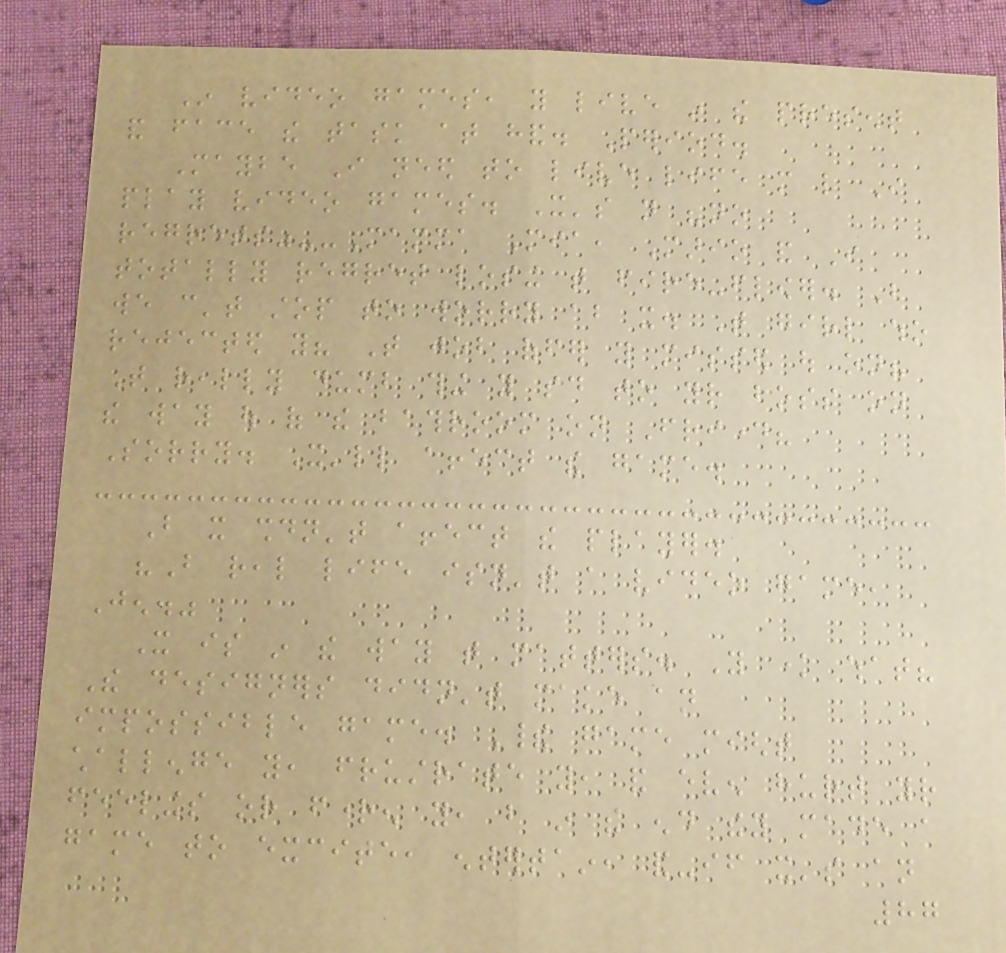In video games, you live in the present
and face the task at hand. Period.
Maybe I need to live life more like I
play video games. It's not "no
regrets"--Mamma Mia, Mario and I
totally regret losing that fire-flower. But
we can't stop to worry about it. That girl who
rejected you? That job offer you missed out on?
That really dumb thing you said to your boss on
the way out of the bathroom on Friday?
Sorry. It'll affect the game.
But it shouldn't affect the player.
"But real life isn't a video game,
Jen."
It is in the way that matters. You know what?
The designers didn't make an
impossible game. Their game might
challenge you, frustrate you, and even hurt your
feelings or frighten you, but in the end they made a
game to excite, entertain, and-if it's an
87
